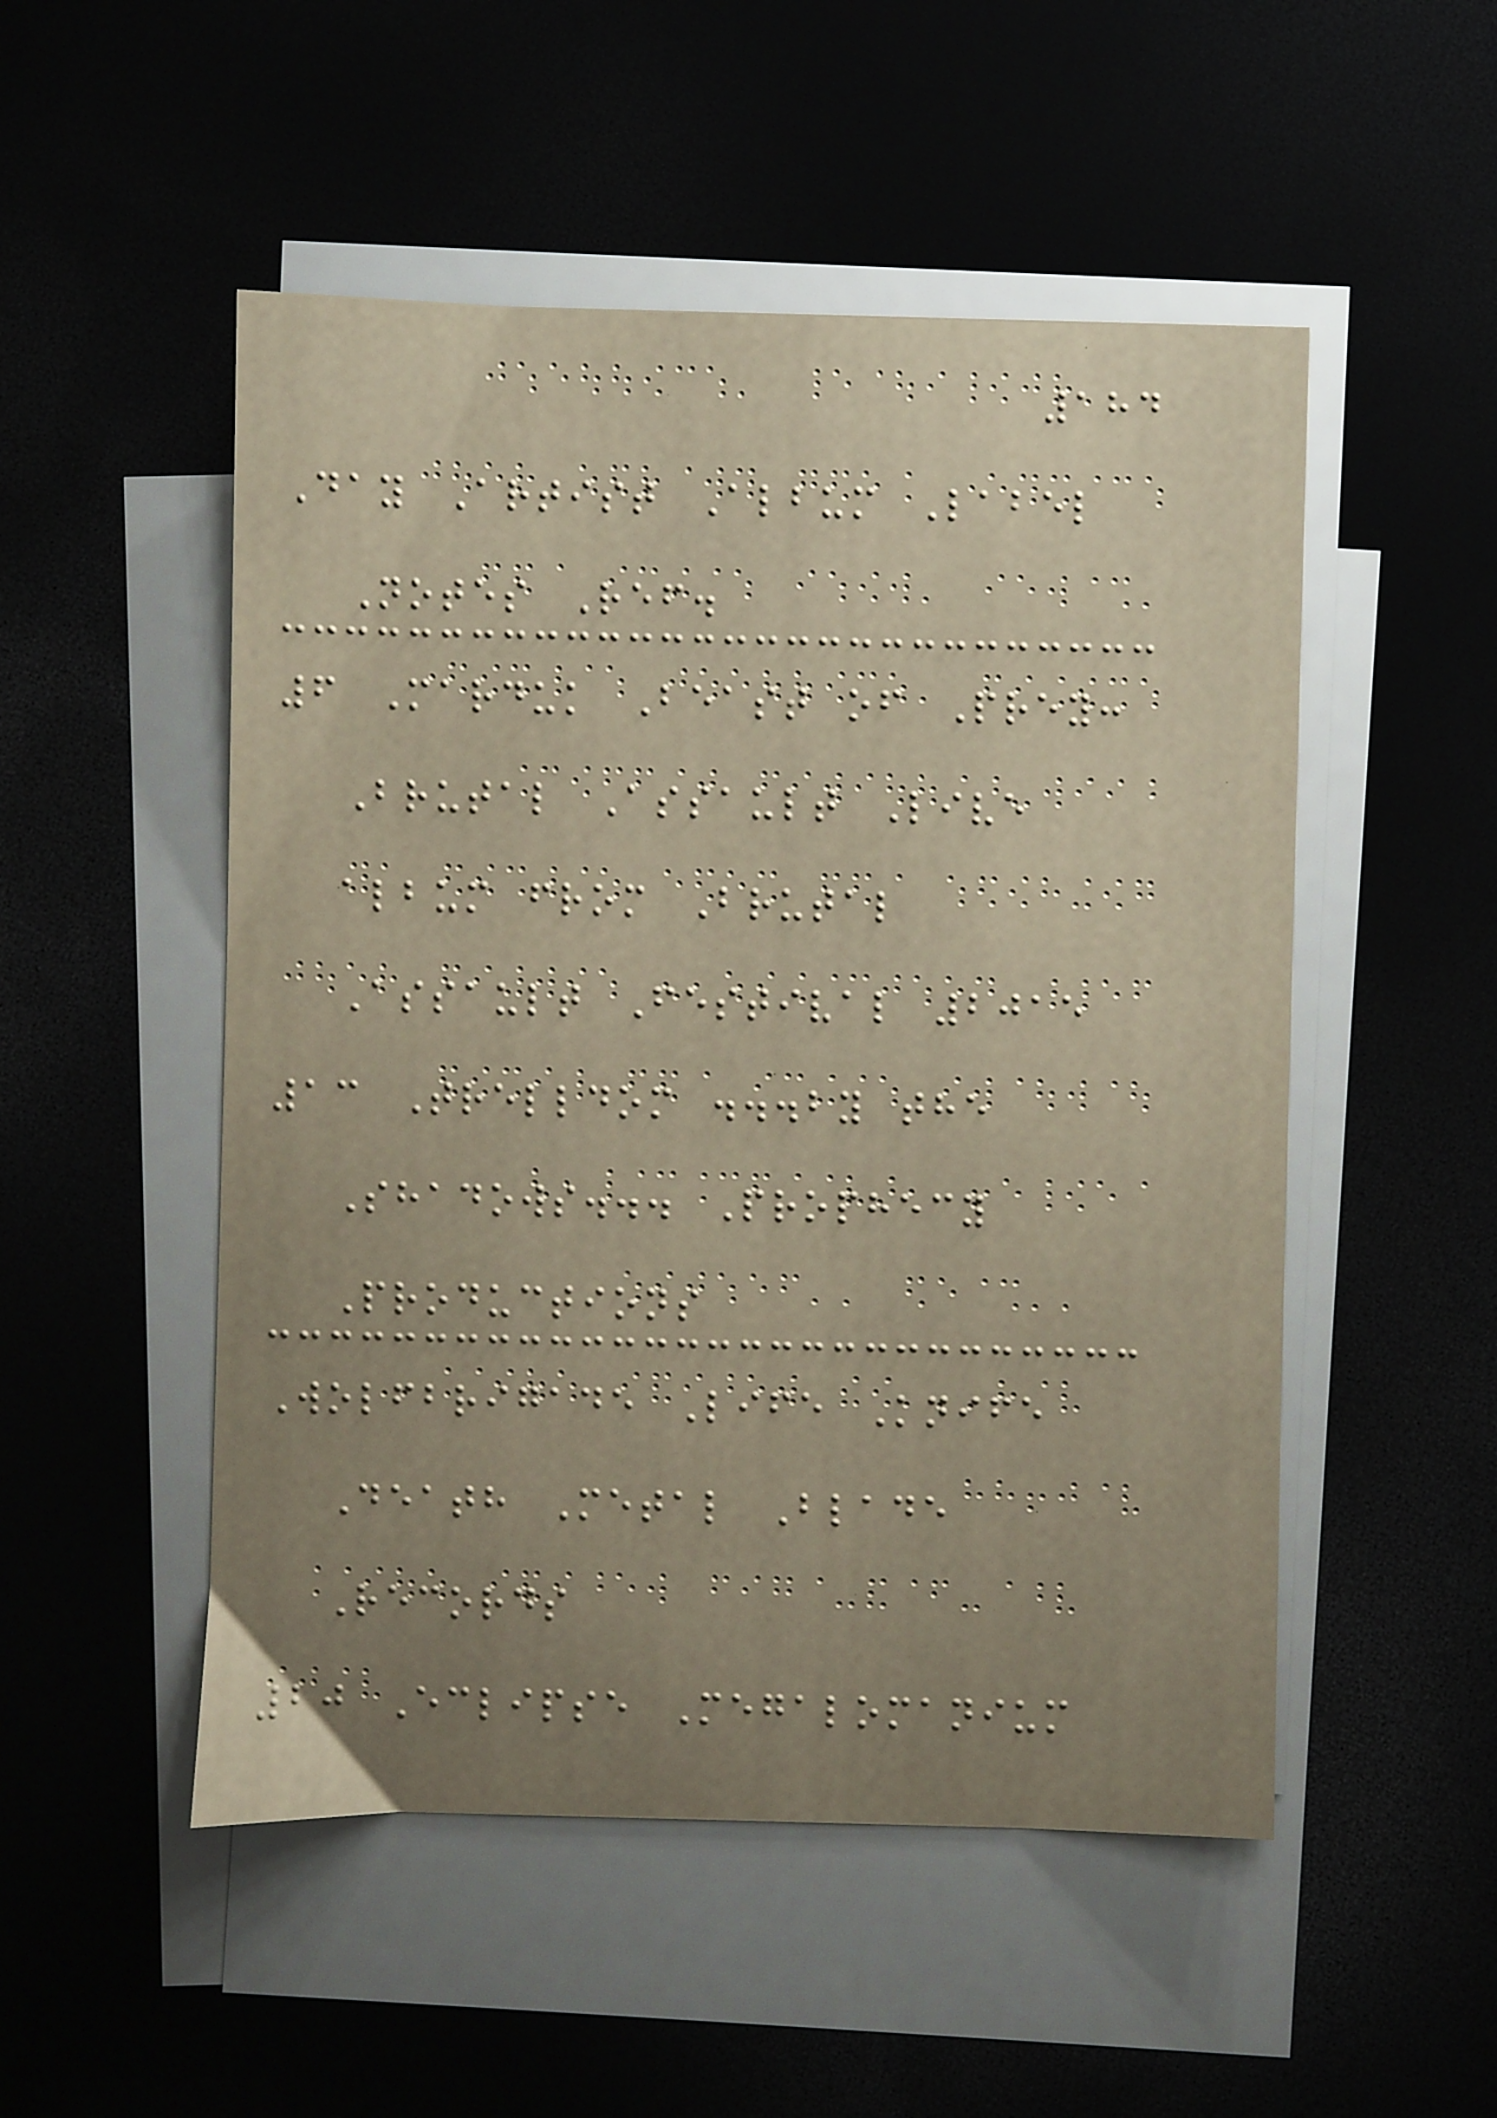184
Day Artist Album Label
Notes Ref.
6 Marduk Beast of Prey:
Brutal Assault Live
album from Brutal
Assault Festival 2015
13 Trelldom ...by the
Shadows... Prophecy
Productions
Wolfbrigade Life Knife
Death Metal Blade
Records
20 Eclipse Megalomanium
